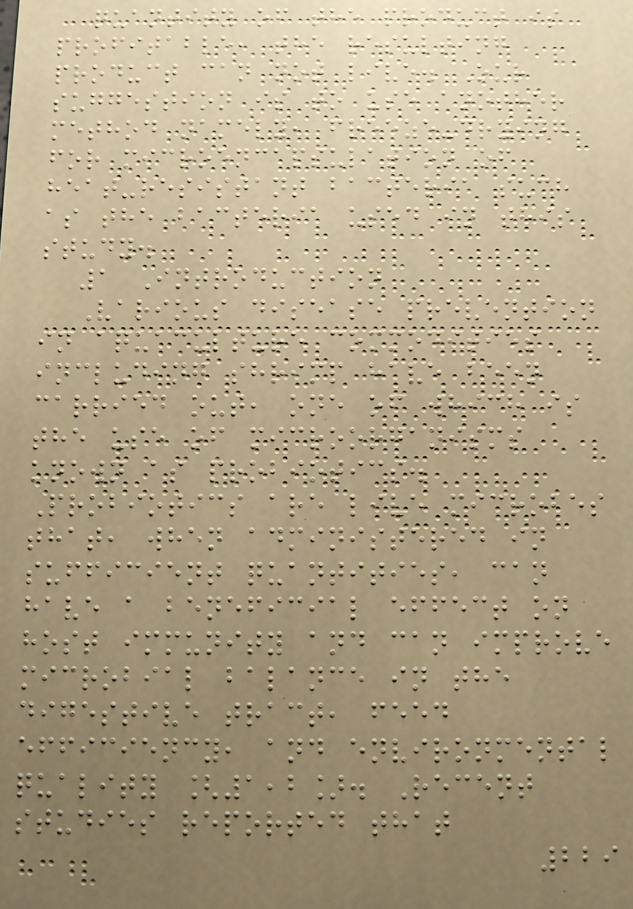quantity of the product is
profitable, the resulting
product can not live. Our
suggestion is to use another
method namely, freeze-drying
for microencapsulation of
heat-resistant bacteria such
as the bacteria used in this
study.
1 Introduction
Various disease prevention
in aquaculture commodities
including shrimp have been
carried out, one of which is
the use of microorganisms
known as probiotics.
Probiotics are live microbes
that, when administered in
sufficient quantities, can
have a beneficial effect on
host immunity and can improve
microbial balance in the
digestive tract, feed
efficiency, and environmental
quality [1,2]. Recent
studies reported that
229
